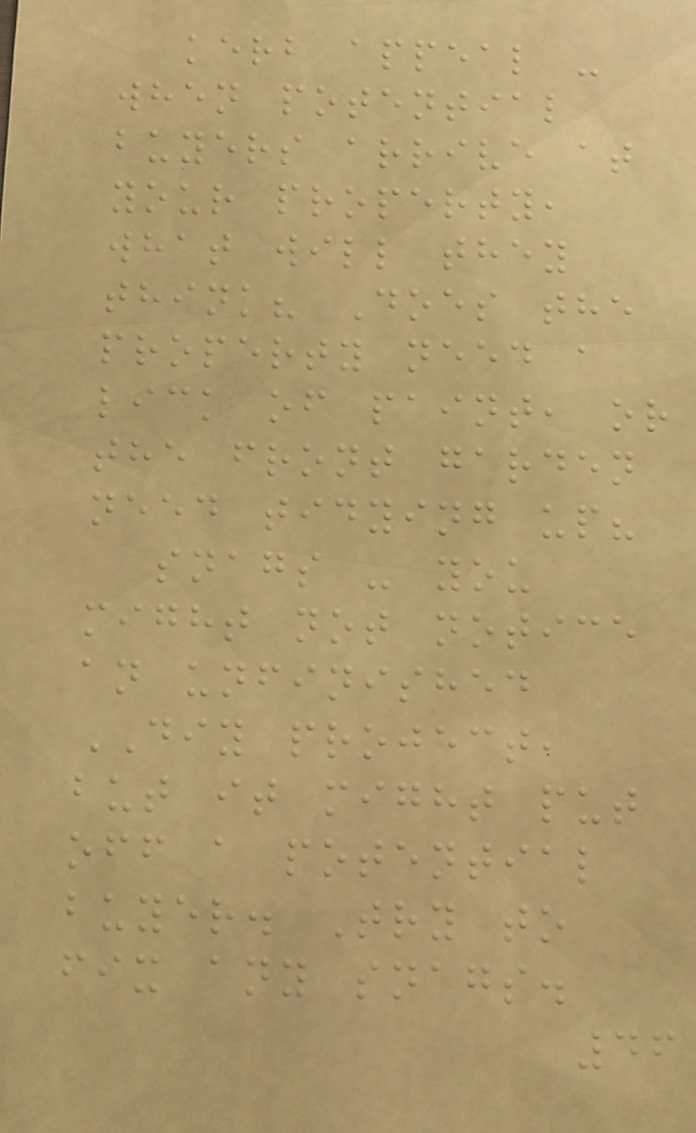kerb appeal -
when potential
buyers arrive at
your property,
what will they
think? Does the
property need a
lick of paint, or
the front garden
need tidying up?
snags - you
might not notice
an unfinished
DIY project,
but it might put
off a potential
buyer. Try to
fix any snags.
46
